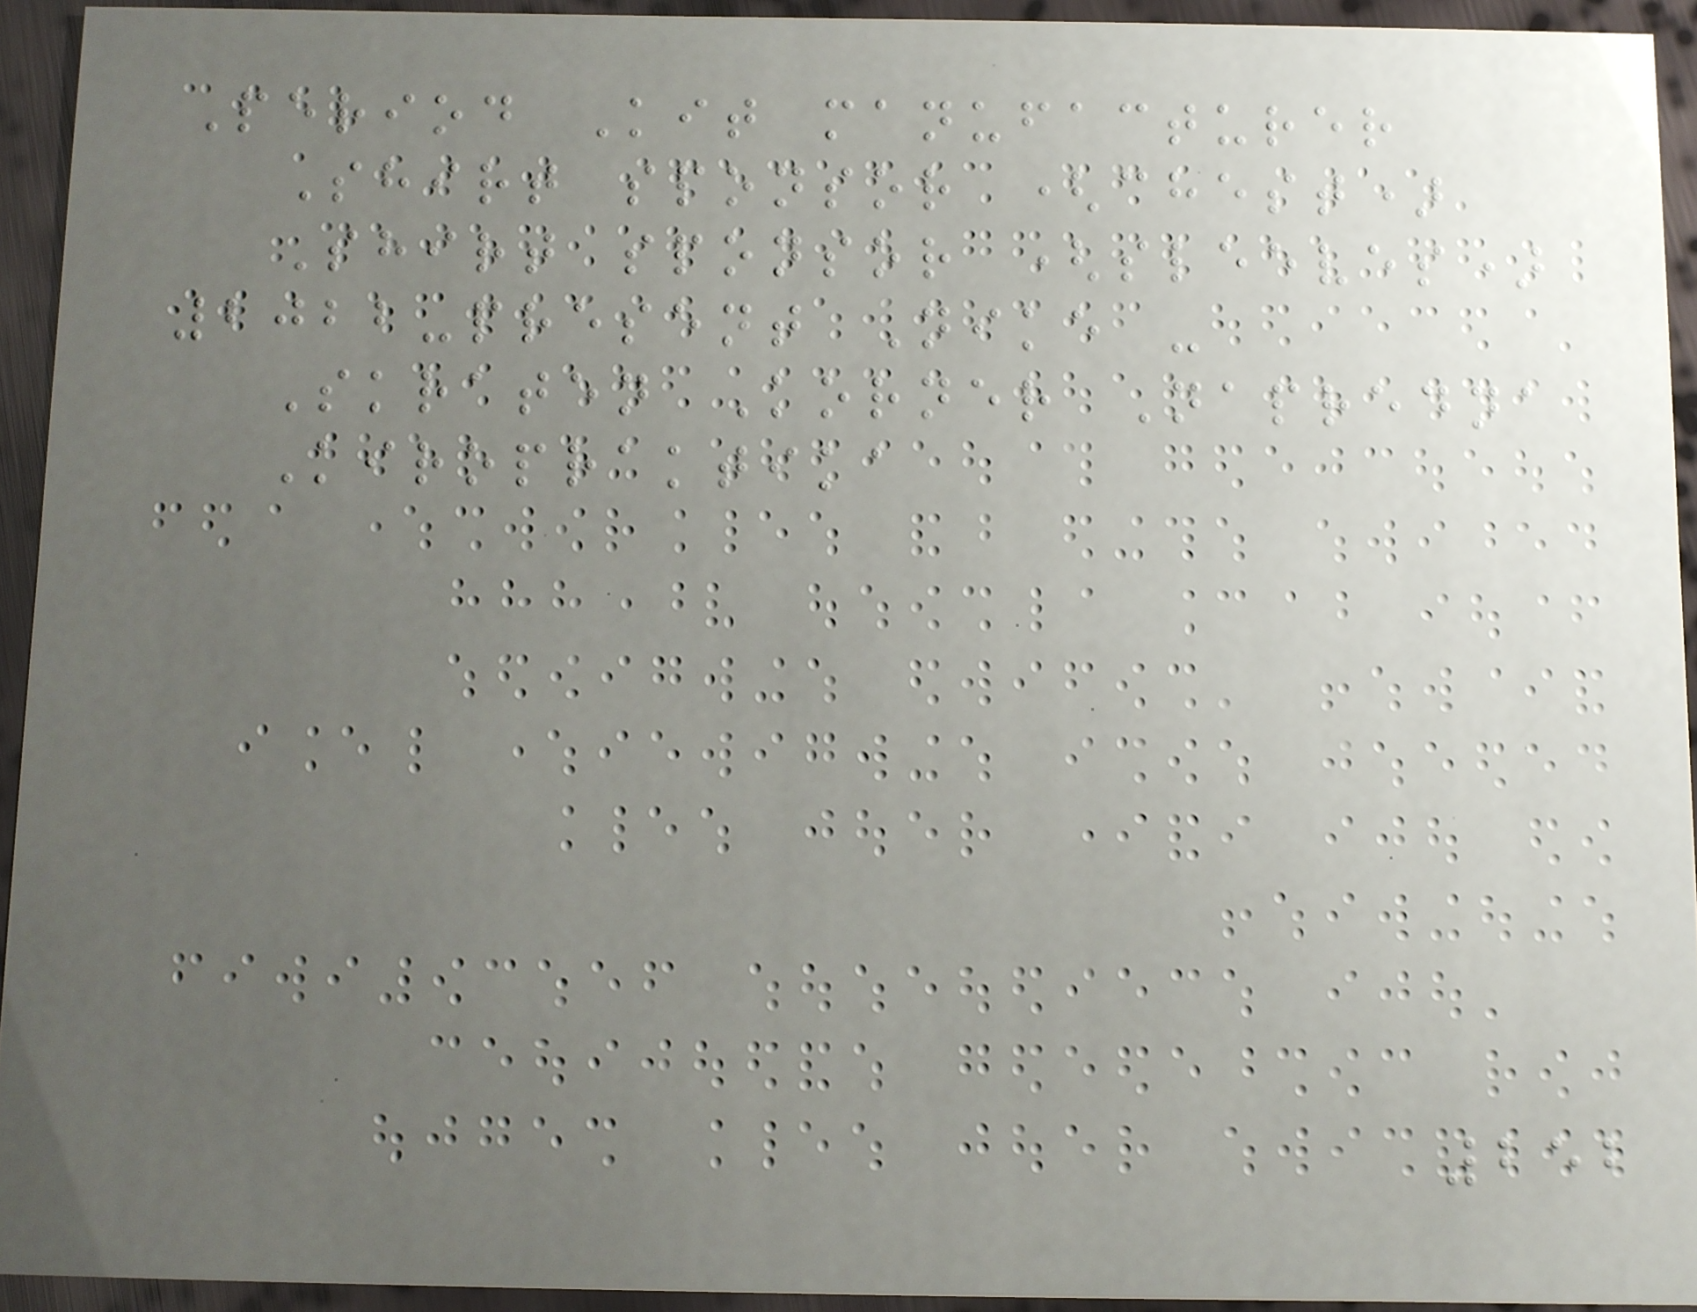Period Kit manufacturer
Shirt sponsor (chest)
Shirt sponsor (sleeves)
2022-present Nike -
Skraten Korner Napredna
Kiropraktika
252
